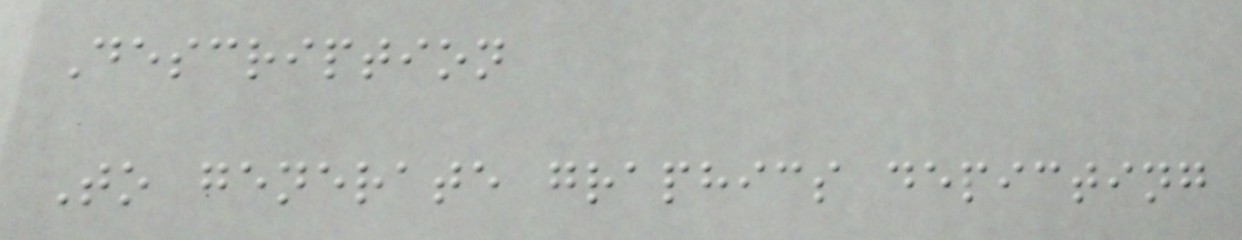Description
To generate graphics depicting
